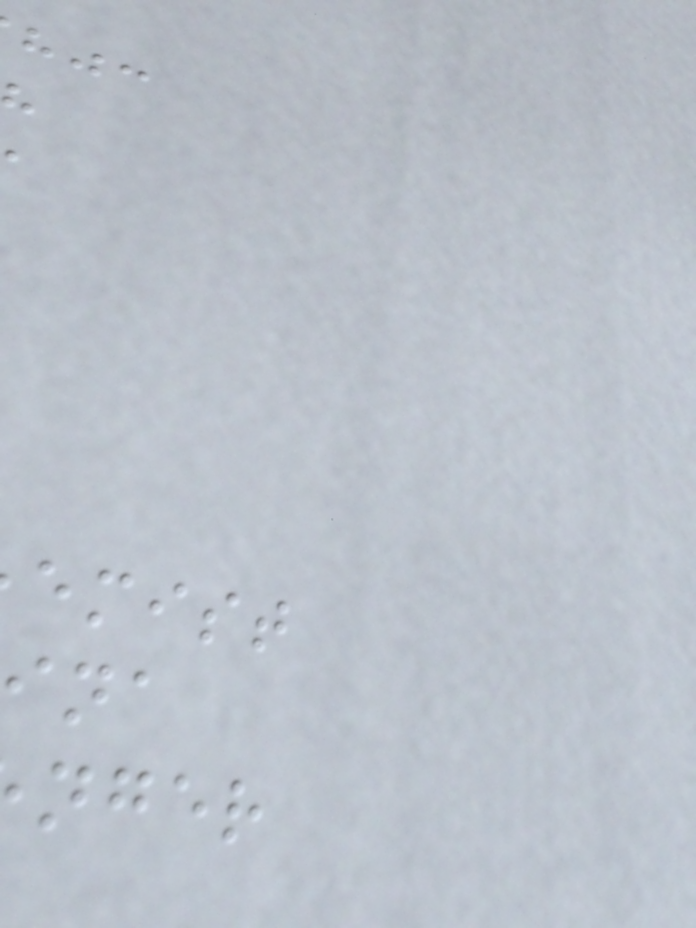emist
nger
